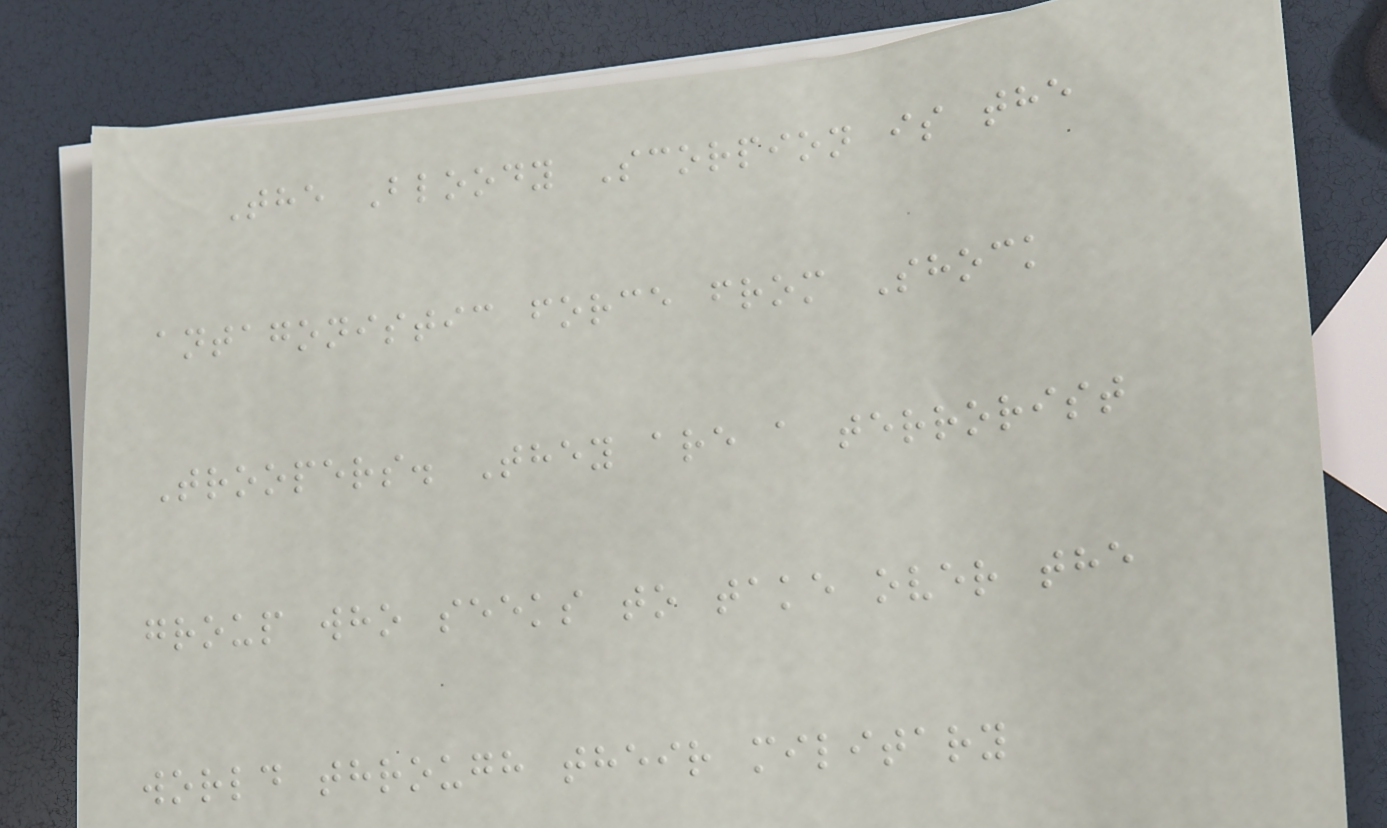The Bloody Scorpion is the
antagonistic force from Shock
Troopers. They are a terrorist
group who seeks to take over the
world through their military
